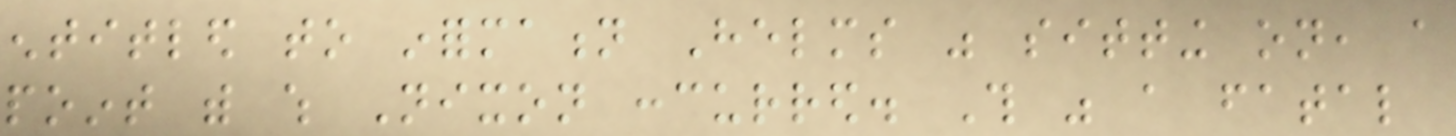entitled to information Helms was sitting on, a
point with which Nixon concurred. This was a fatal
